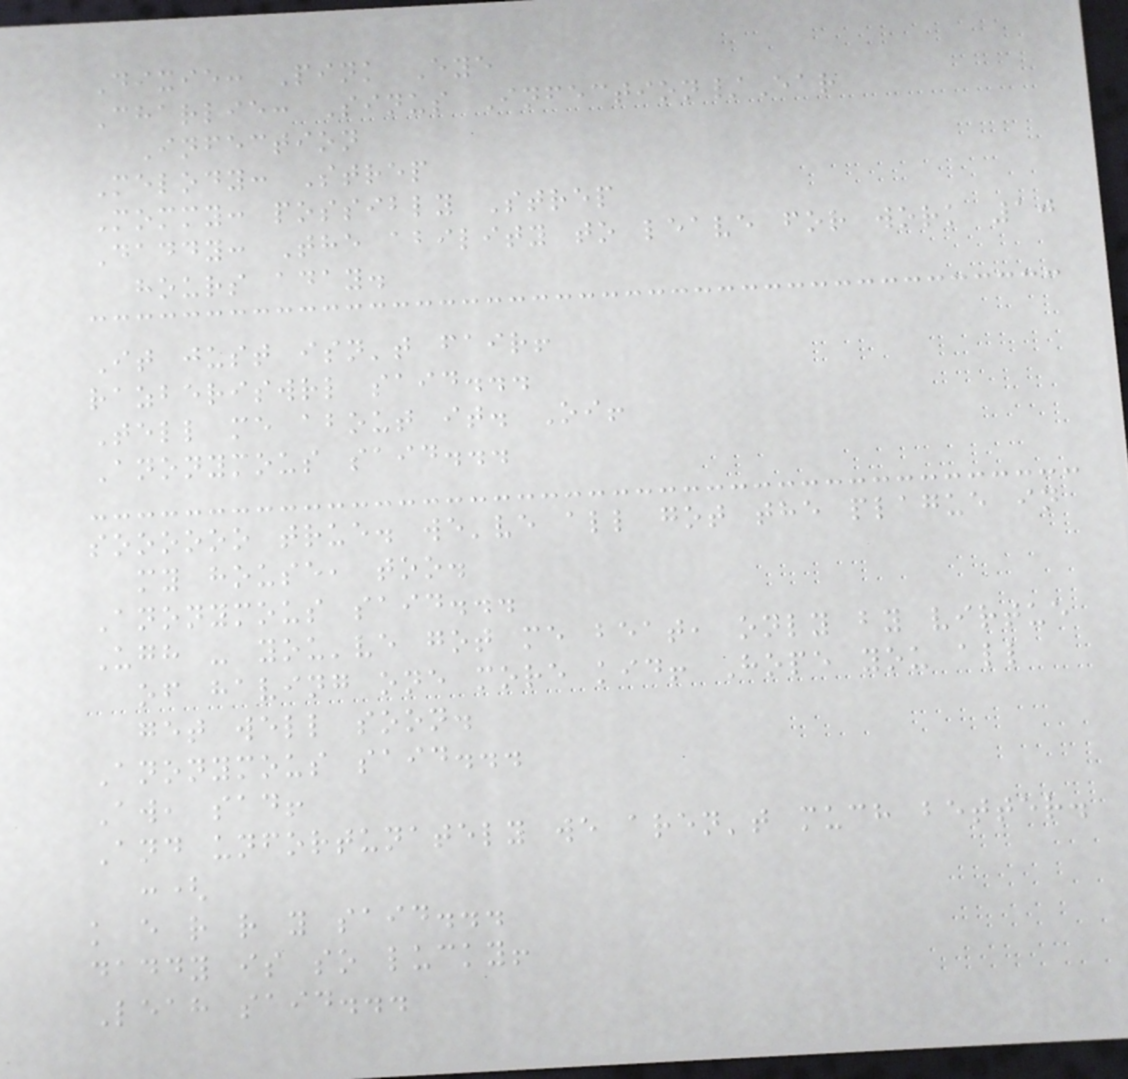Dixie: Pink Eye
Charlie: Sinus Infection/Ear
Infection
Melody: Strep
Mommy: possibly Strep
Daddy: The ability to leave for work 10
hours aday.
It just isn't fair!
razberiswrl said...
Tell me about it. Oi!
Anonymous said...
soooooo true. we've all got the plague in
my house, too.
Anonymous said...
Ugh - you've got me beat, only by virtue
of having one more kid! Hope you all
get well soon.
Anonymous said...
Aw, sad!
And unfortunately we aren't much better.
:(
k e r r y said...
daddy is so lucky!
Leah said...
